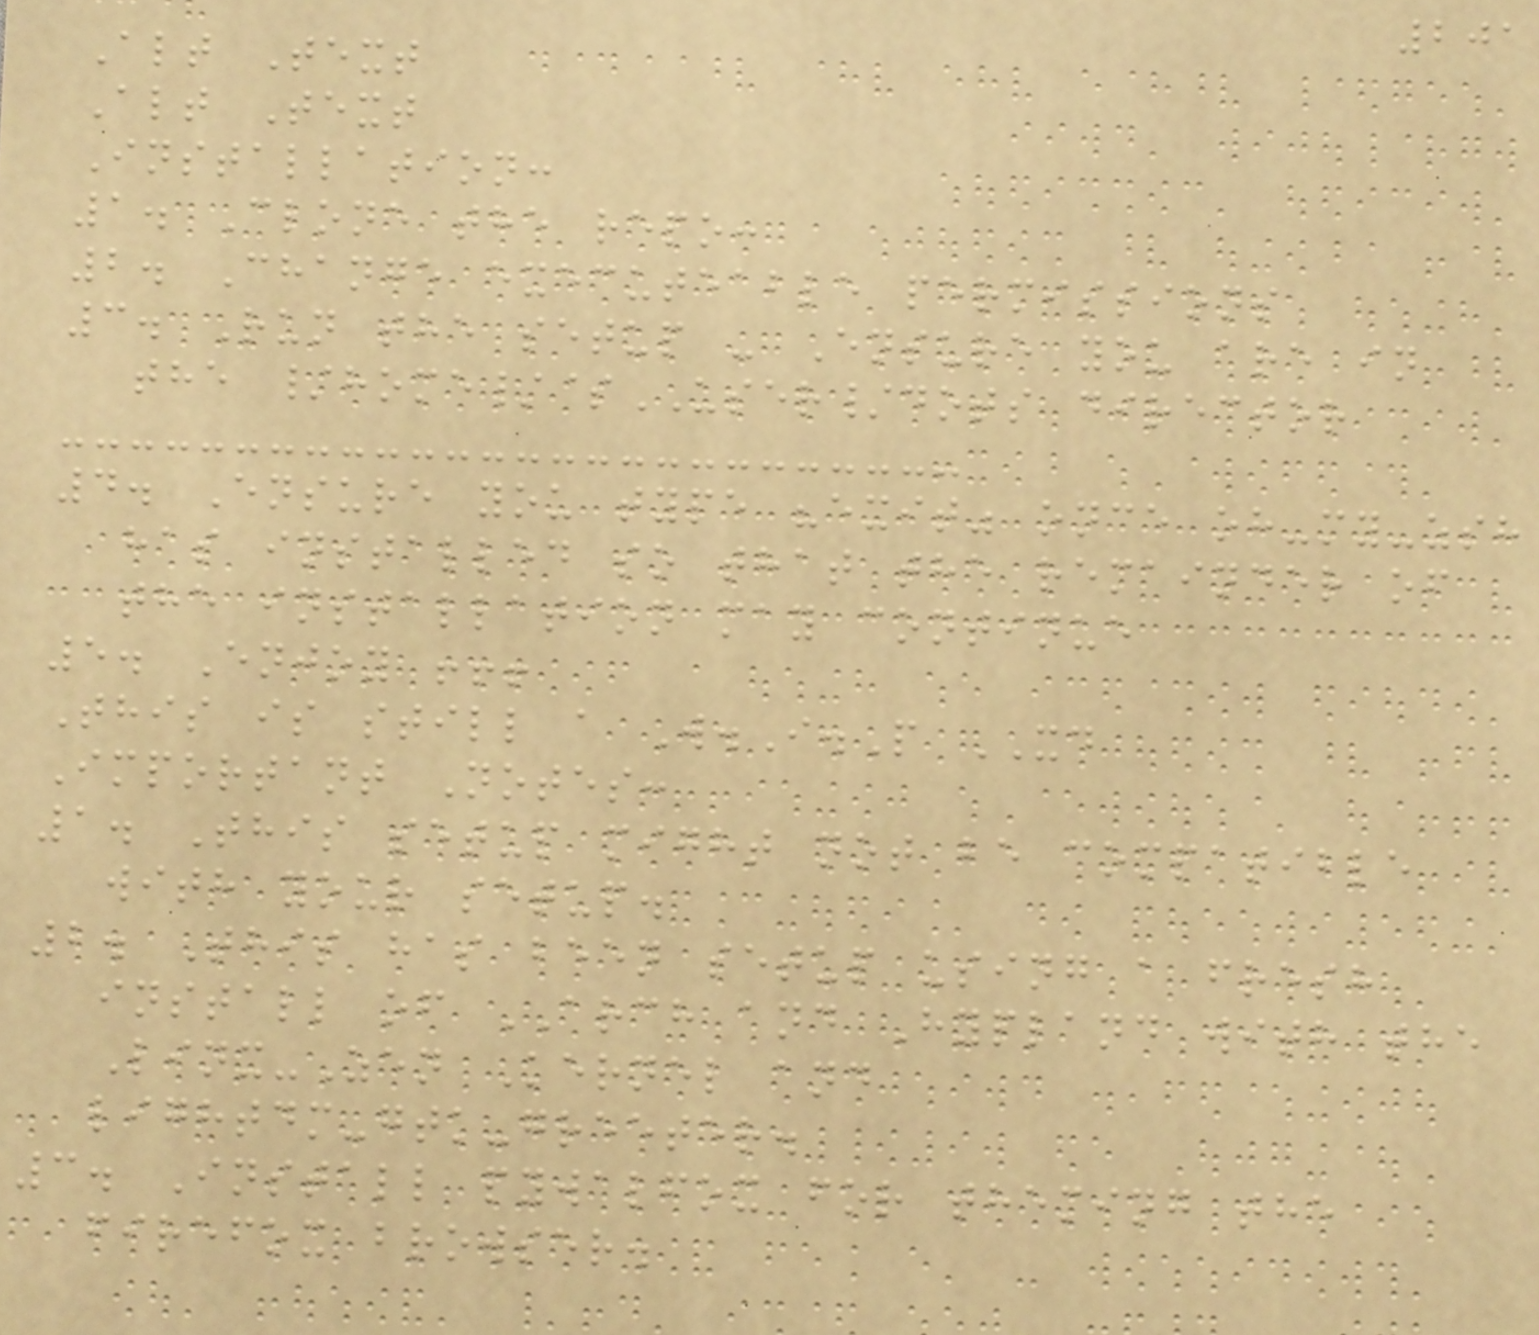201
Alt Text
Alt Text
Installation:
1. Clone the repo:
2. Change executeable permissions
3. Run the setup - Ensure you are in
the /home/$USER/dots director
4. Ensure you type "exit" once oh-my-zsh
has installed so that the remainder of
the installation may continue
5. Enjoy !!!
This is still a W.I.P XD
Important Notes:
1. This setup might not be compatible
with your setup.
2. This has been setup using a fresh
install of ARCH and Hypland with the
Linx-Zen Kernel and
lightdm-gtk-greeter.
3. Install pywalfox for theming the
firefox browser.
